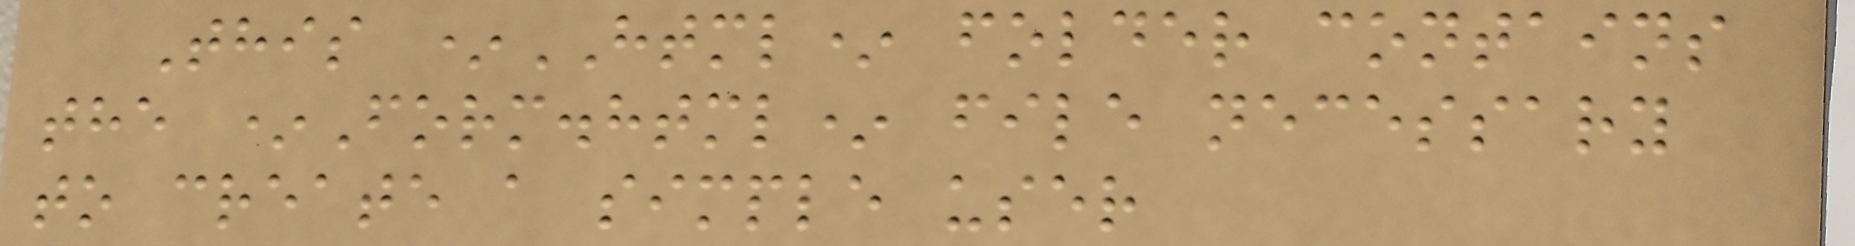This *HTML* folder contains
the *Form.html* file necessary
to create a simple user
